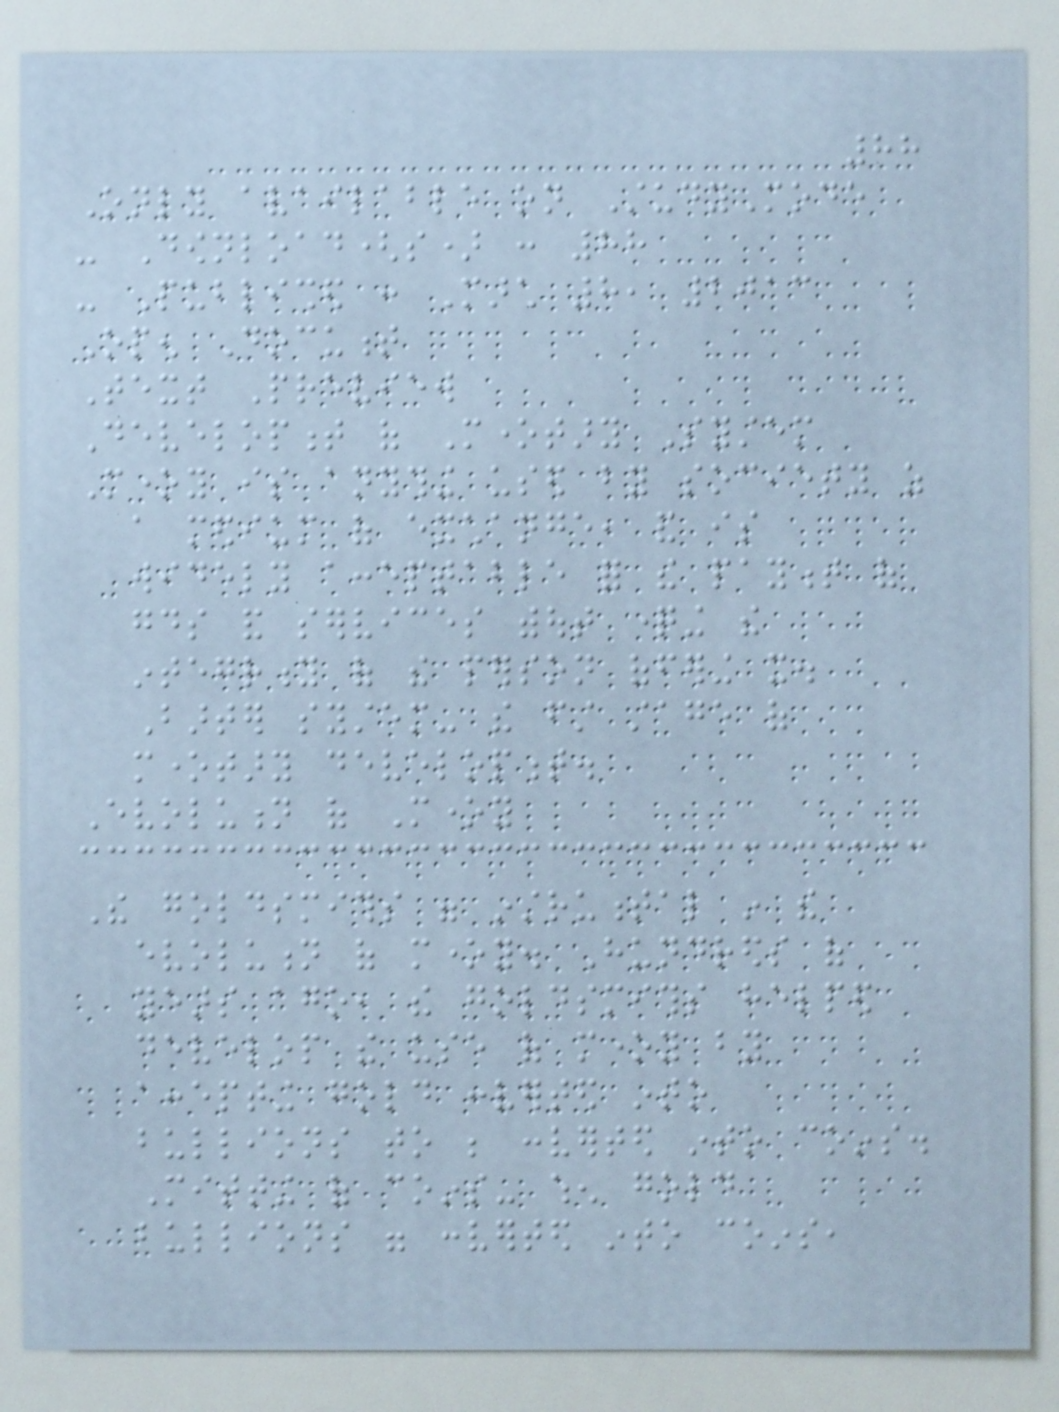88
Only available on StudyMode
- Download(s) : 88
- Published : March 8, 2013
Open Document
Text Preview
Development of Monetary System
Money is anything used by society as
a medium of exchange, and is
widely acceptable for the payment of
goods and services without questioning the
integrity of the person offering it.
Barter system- the first stage of
monetary development.
Evolution of Money
The goldsmiths were instrumental in the
evolution of money. Hundreds of
years ago, the goldsmiths helped
develop the use of money by
accepting gold converted into
bullions to be converted into coins.
Mitting of coins- when gold
bullions were converted into coins,
